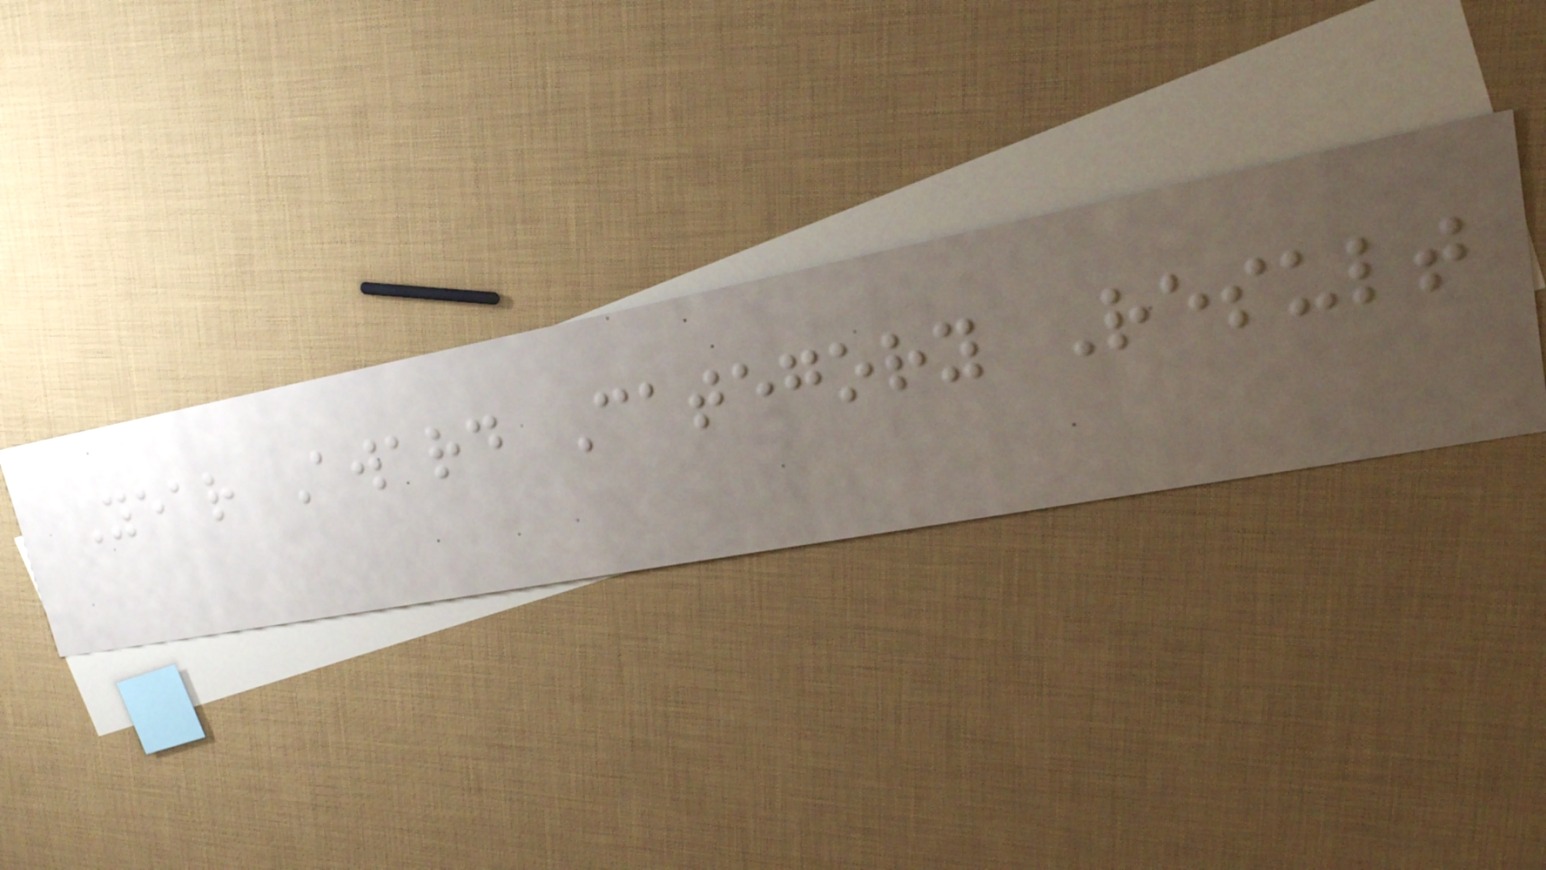Year Award Category Result
